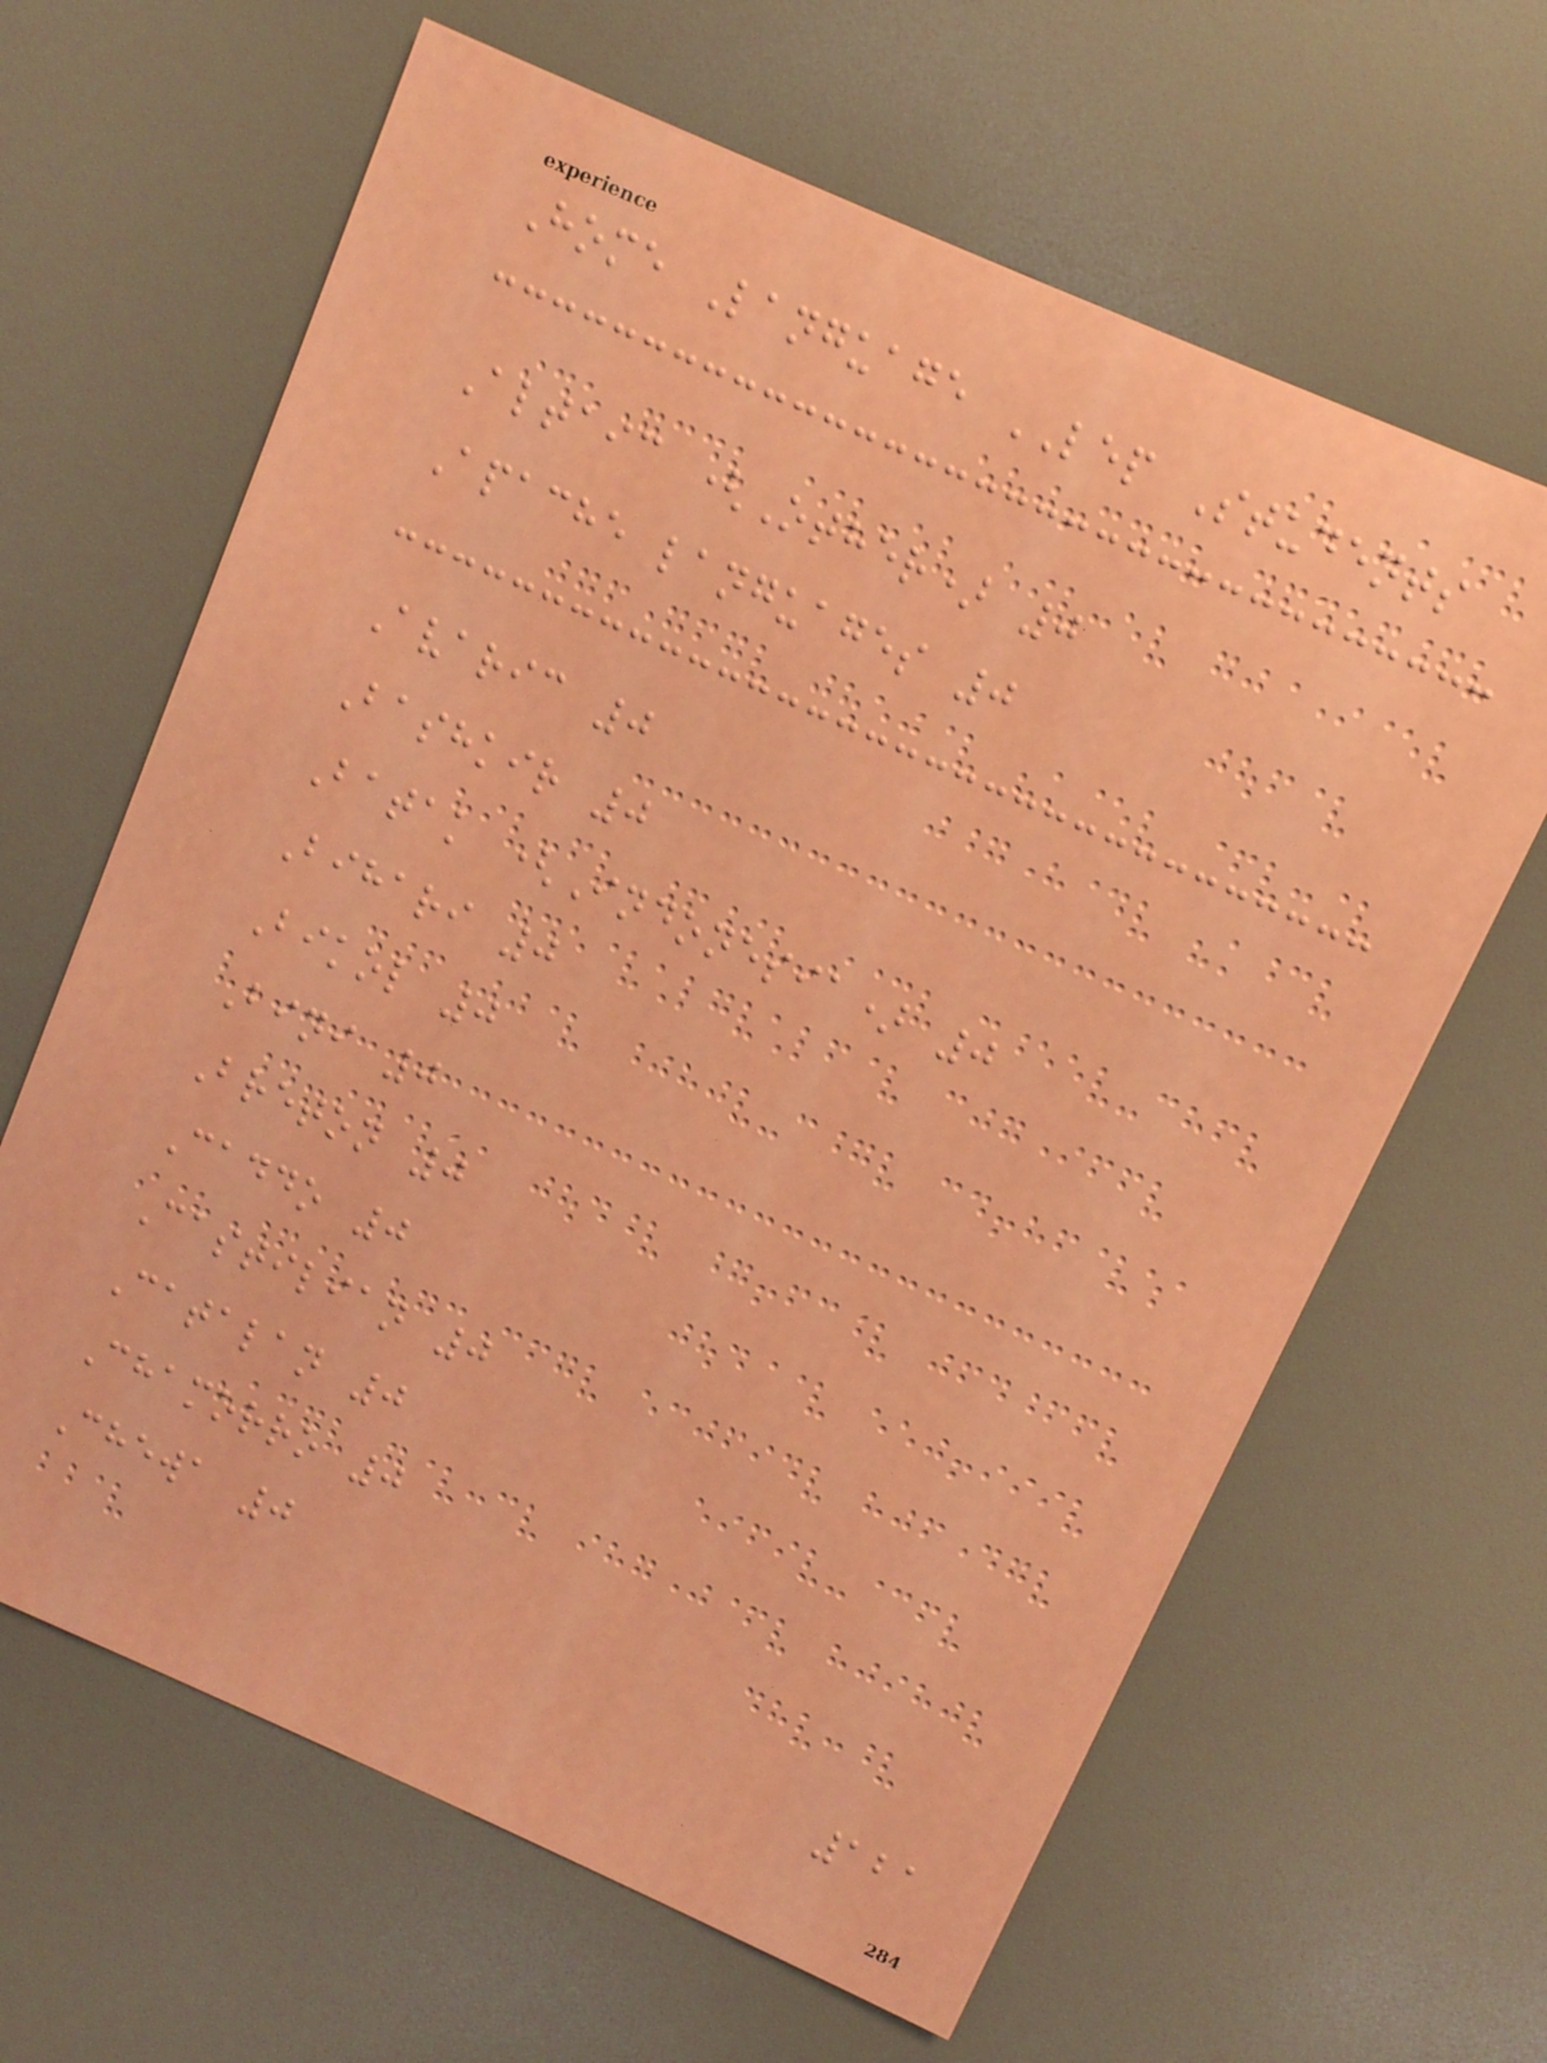Home Language LEP Students
Altaic (Other) 0
Apache languages 0
Avaric 0
Bashkir 0
Batak (Indonesia) 0
Bihari 0
Bikol 0
Bini 0
Breton 0
Caddo 0
Castilian 0
Catalan 0
Chamorro 0
Chewa 0
121
